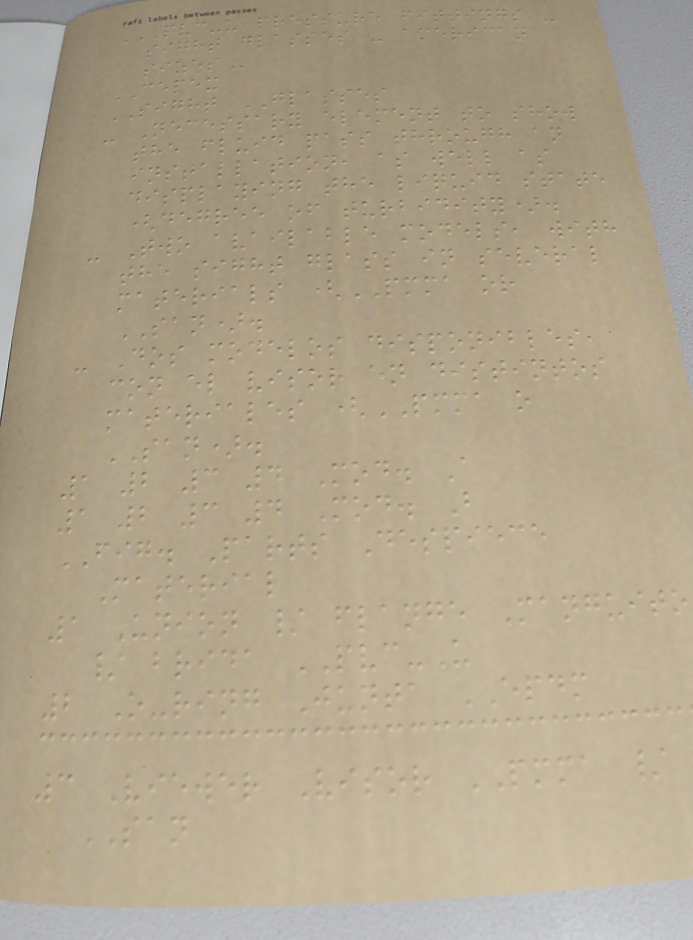PVC-U PRESSURE FITTINGS -
SIGHT GLASSES - AMERICAN
SIZES
CEPEX
SIGHT GLASSES
- Necessary element to show
the fluid pass through an
installation, as well as
displaying the liquid state
(degree of turbidity).
- Two available models, with
the sight glass in several
materials (PMMA or
SAN).
- Dos modelos disponibles,
con el visor en distintos
materiales (PMMA o
SAN).
1 2 3 4 Mod. A
1 2 3 4 Mod. B
FIG. Parts Despiece
Material
1 Union / flange Manguito
/ brida PVC-U
2 O-ring Junta EPDM
3 Viewer Visor PMMA /
SAN
